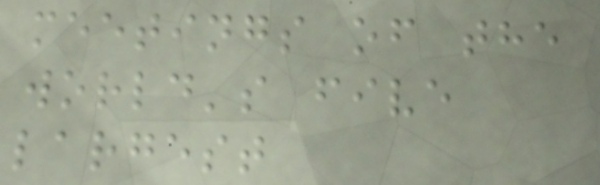meetings of the
world's five
largest
